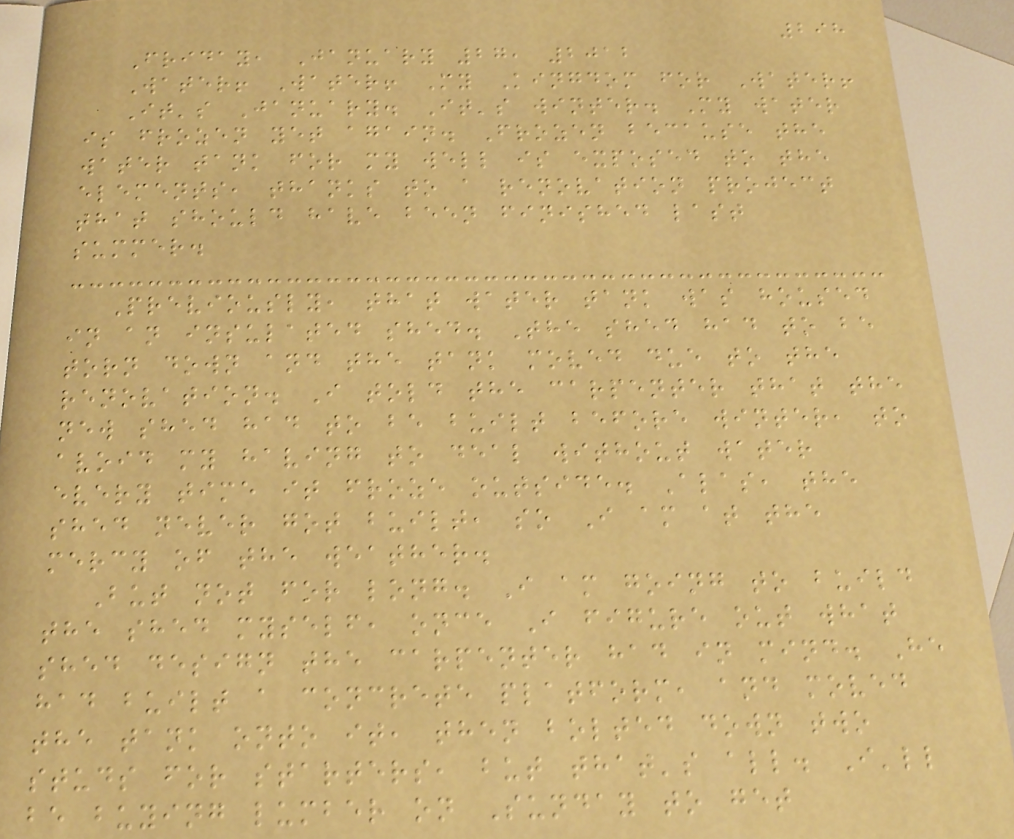298
Friday, January 27, 2012
Water! Water! My Kingdom for Water!
It's January. It's winter. My water
is frozen yet again. Frozen because the
water tank for my well is exposed to the
elements, thanks to a renovation project
that should have been finished last
summer.
Previously, that water tank was housed
in an insulated shed. The shed had to be
torn down and the tank moved due to the
renovation. I told the carpenter that the
new shed had to be built before winter, to
avoid my having to deal without water
every time it froze outside. Alas, the
shed never got built, so I am at the
mercy of the weather.
But not for long. I am going to build
the shed myself, once I figure out what
shed design the carpenter had in mind. He
had built a concrete platform, and moved
the tank onto it, then bolted down two
studs for starters, but that's all. I'll
be buying lumber on Sunday to get
